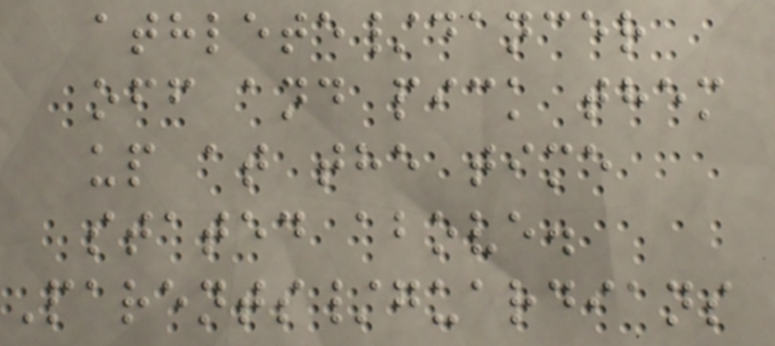athlete/dancer
off and pick them
up at the time
stated above.
Parents/guardians
